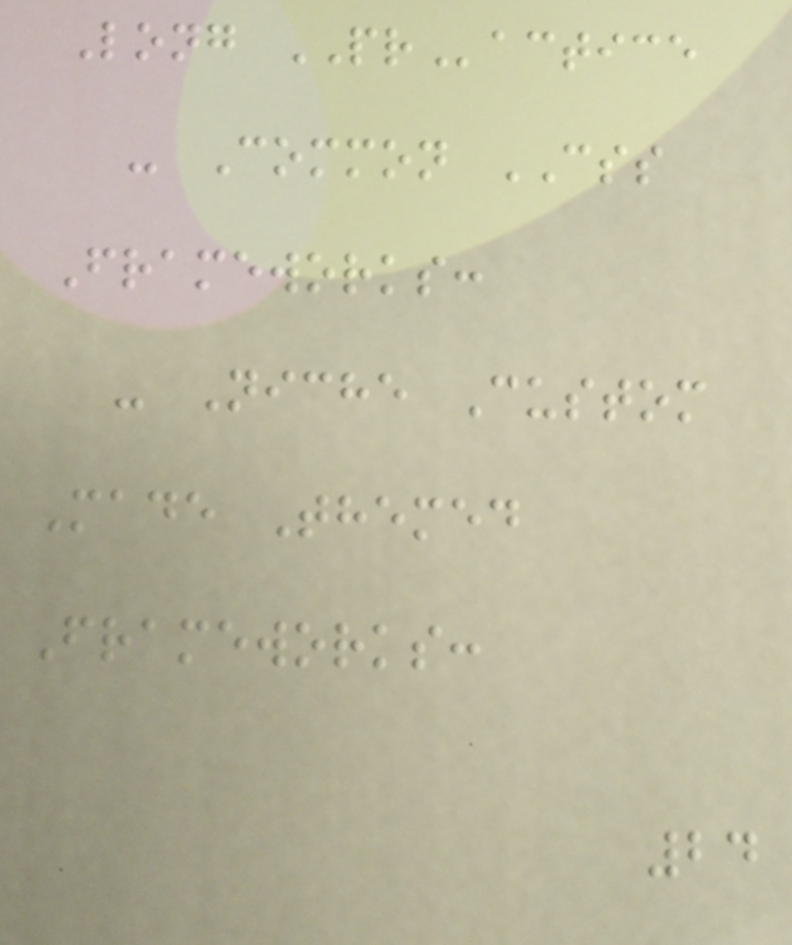Long PRactice
- Common CSS
Frameworks:
- Niche Custom
Made Themed
Frameworks:
24
